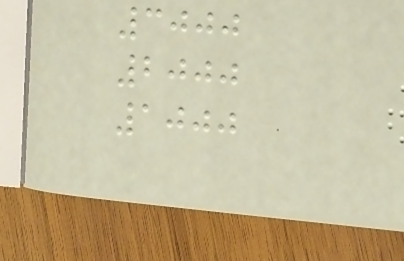3000
2000
1000
